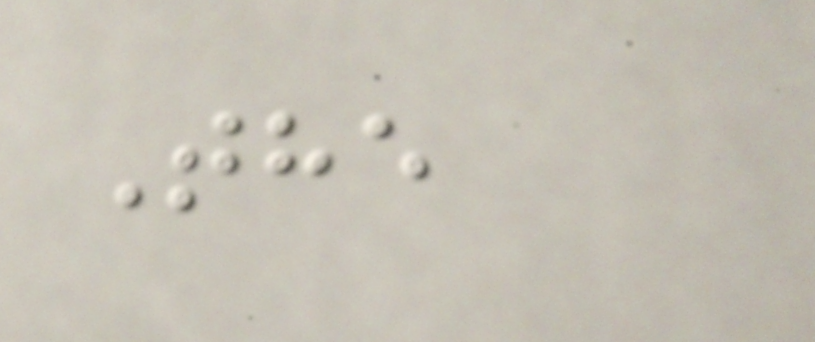The
